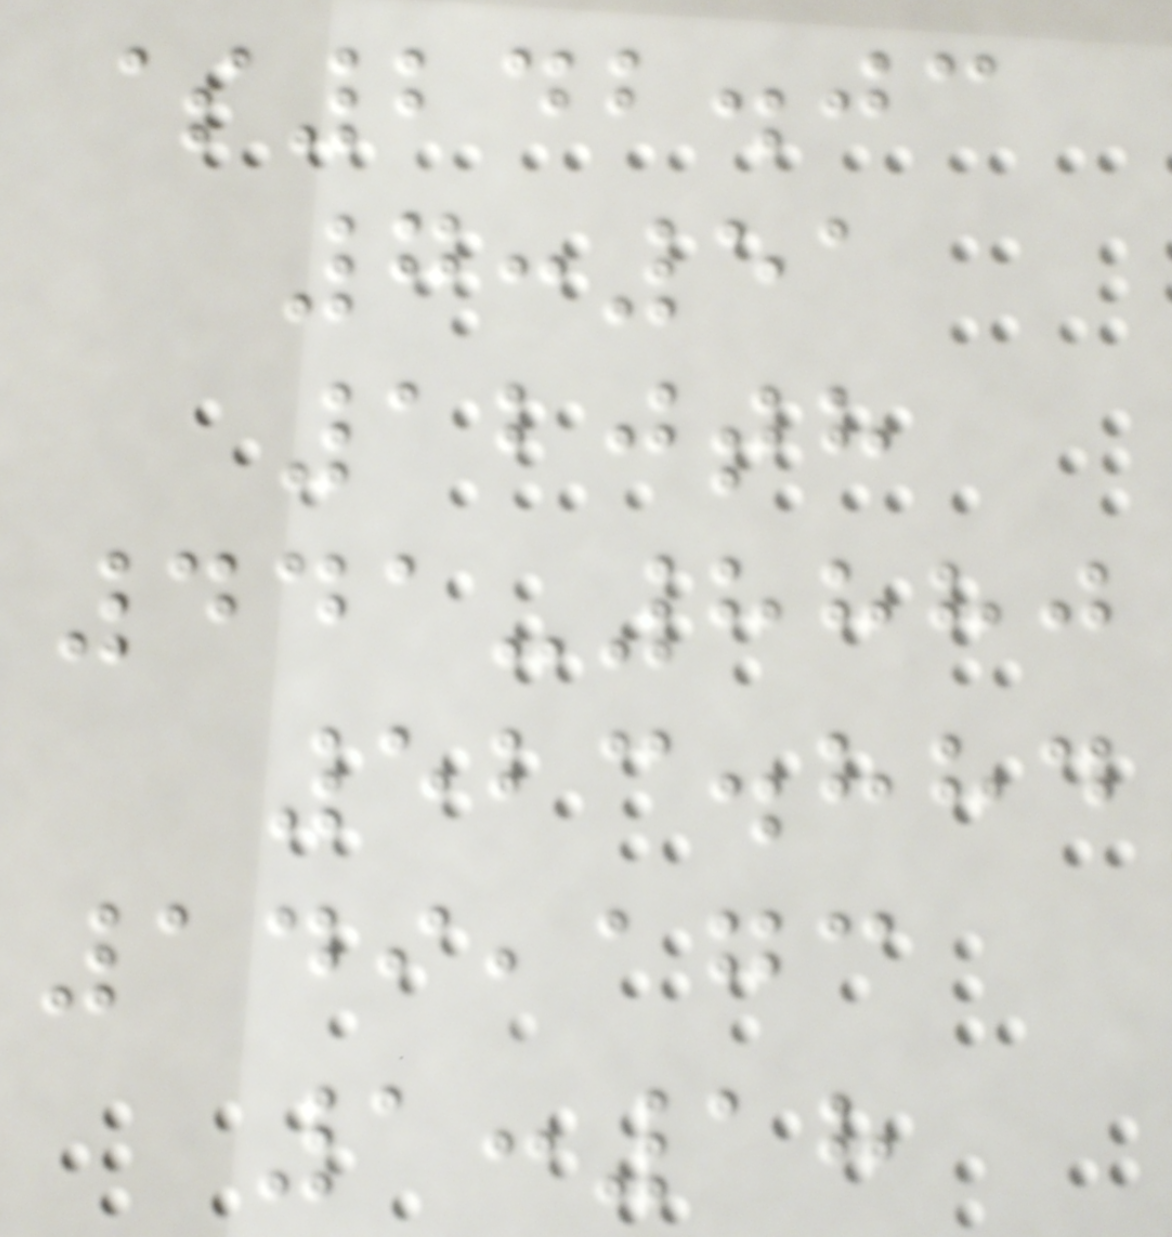$242.03
7:51
120th
441-8880
523.884
149,173
1:18
